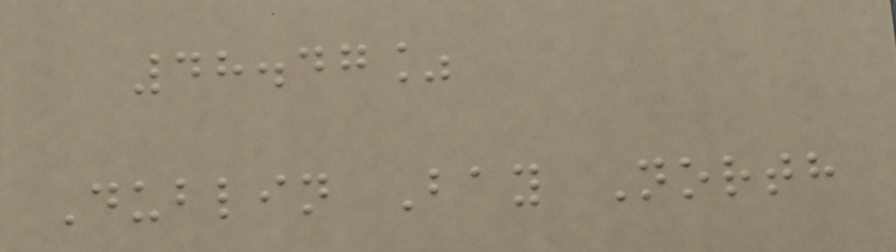48.47%
Dublin Bay North
